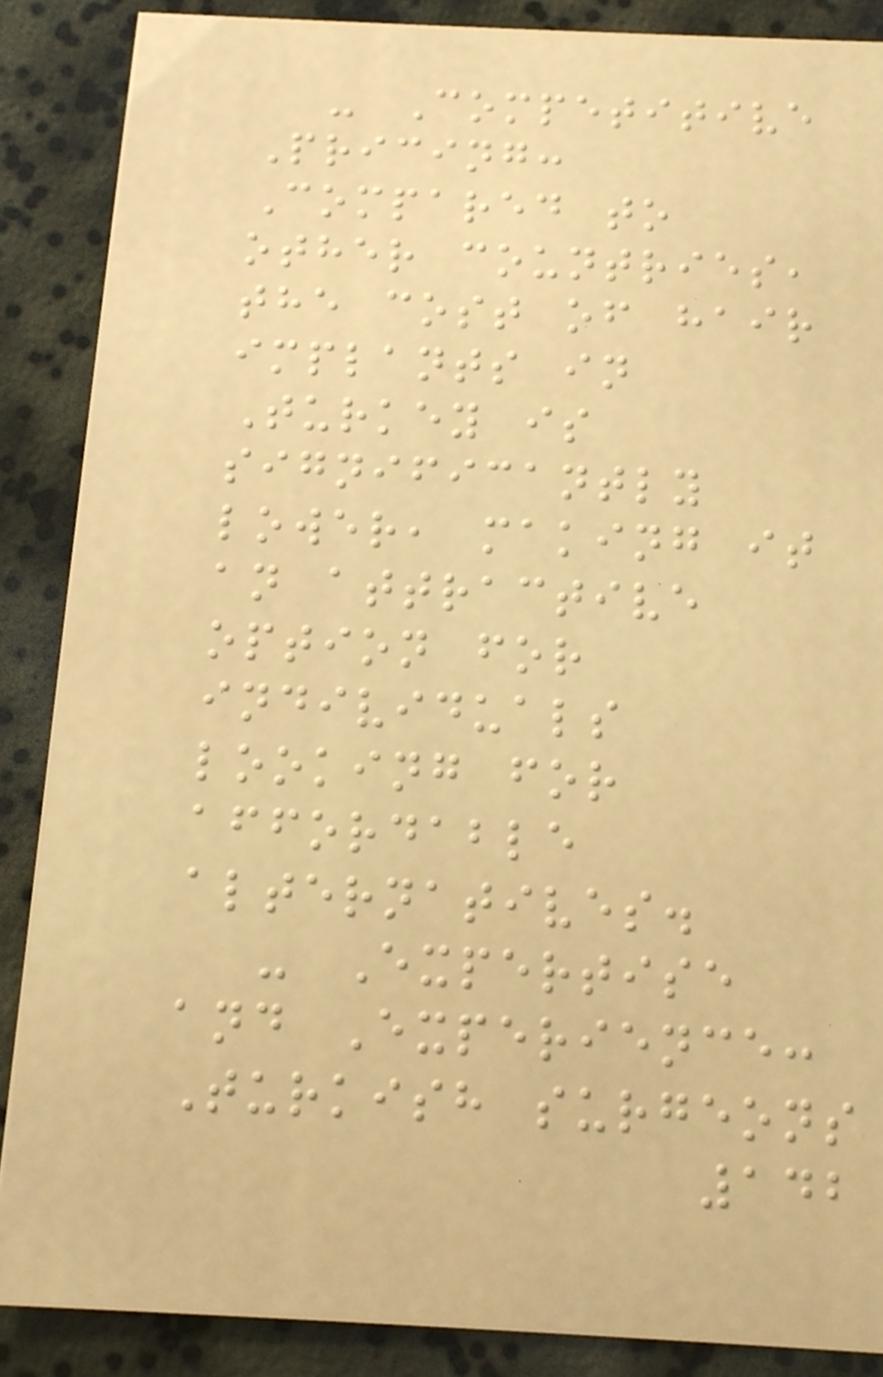- Competitive
Pricing:
Compared to
other countries,
the cost of hair
implants in
Turkey is
significantly
lower, making it
an attractive
option for
individuals
looking for
affordable
alternatives.
- Expertise
and Experience:
Turkish surgeons
142
